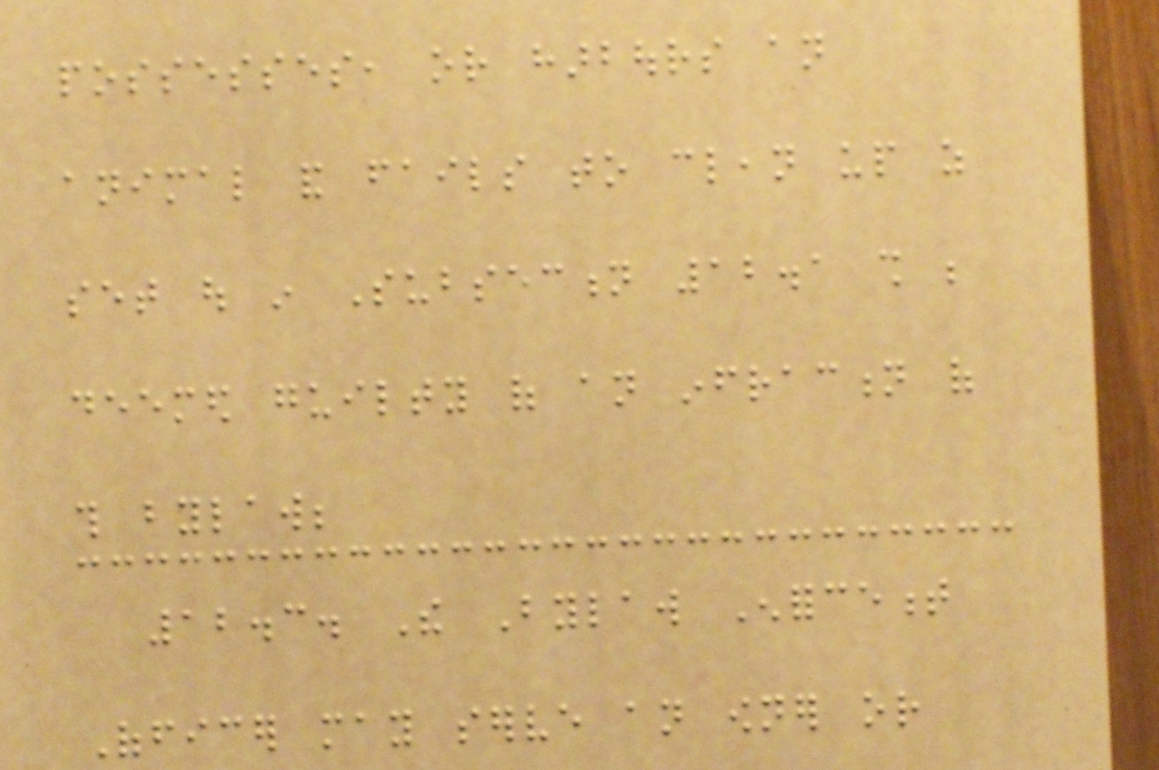possesses, or harbours an
animal and fails to clean up as
set out in Subsection 12.1 shall be
deemed guilty of an infraction of
this bylaw;
12.3. The Bylaw Enforcement
Officer may serve an owner or
